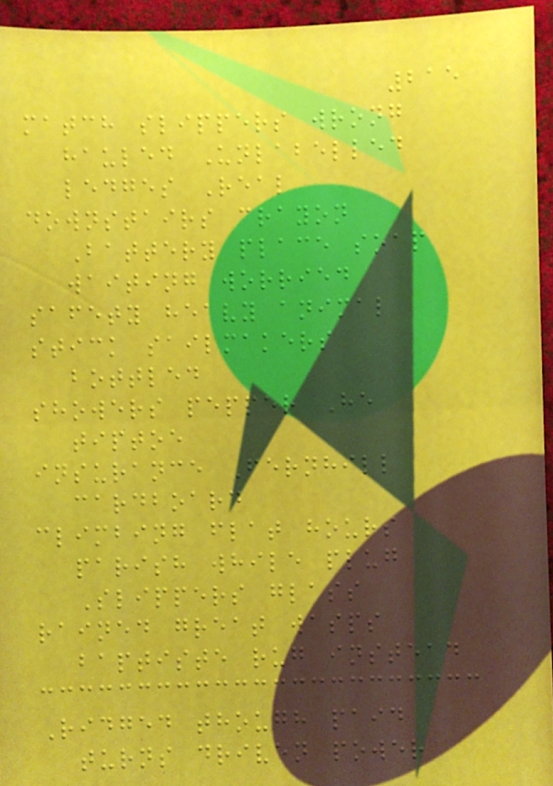215
match slippers wrong
hauled Unlabelled
ledges Real
downstairs crayon
Battery place soap
waiting worried
safety heavy animal
stick sailmakers
bottled
showers pepper He
tiptoe
insurance Fernhill
cardboard
climbing flat hours
parish while plug
Slippers glass
rained great wasps
baptiste rug instead
Ridged though paid
turns driven power
